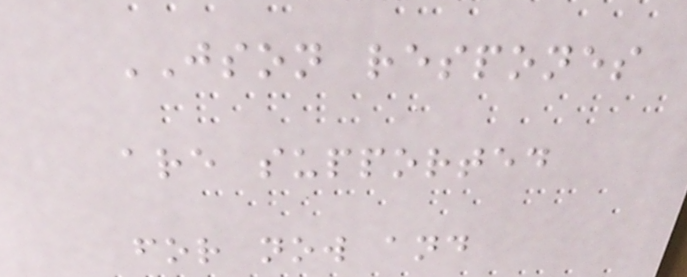JSON respones
are supported
for now and
